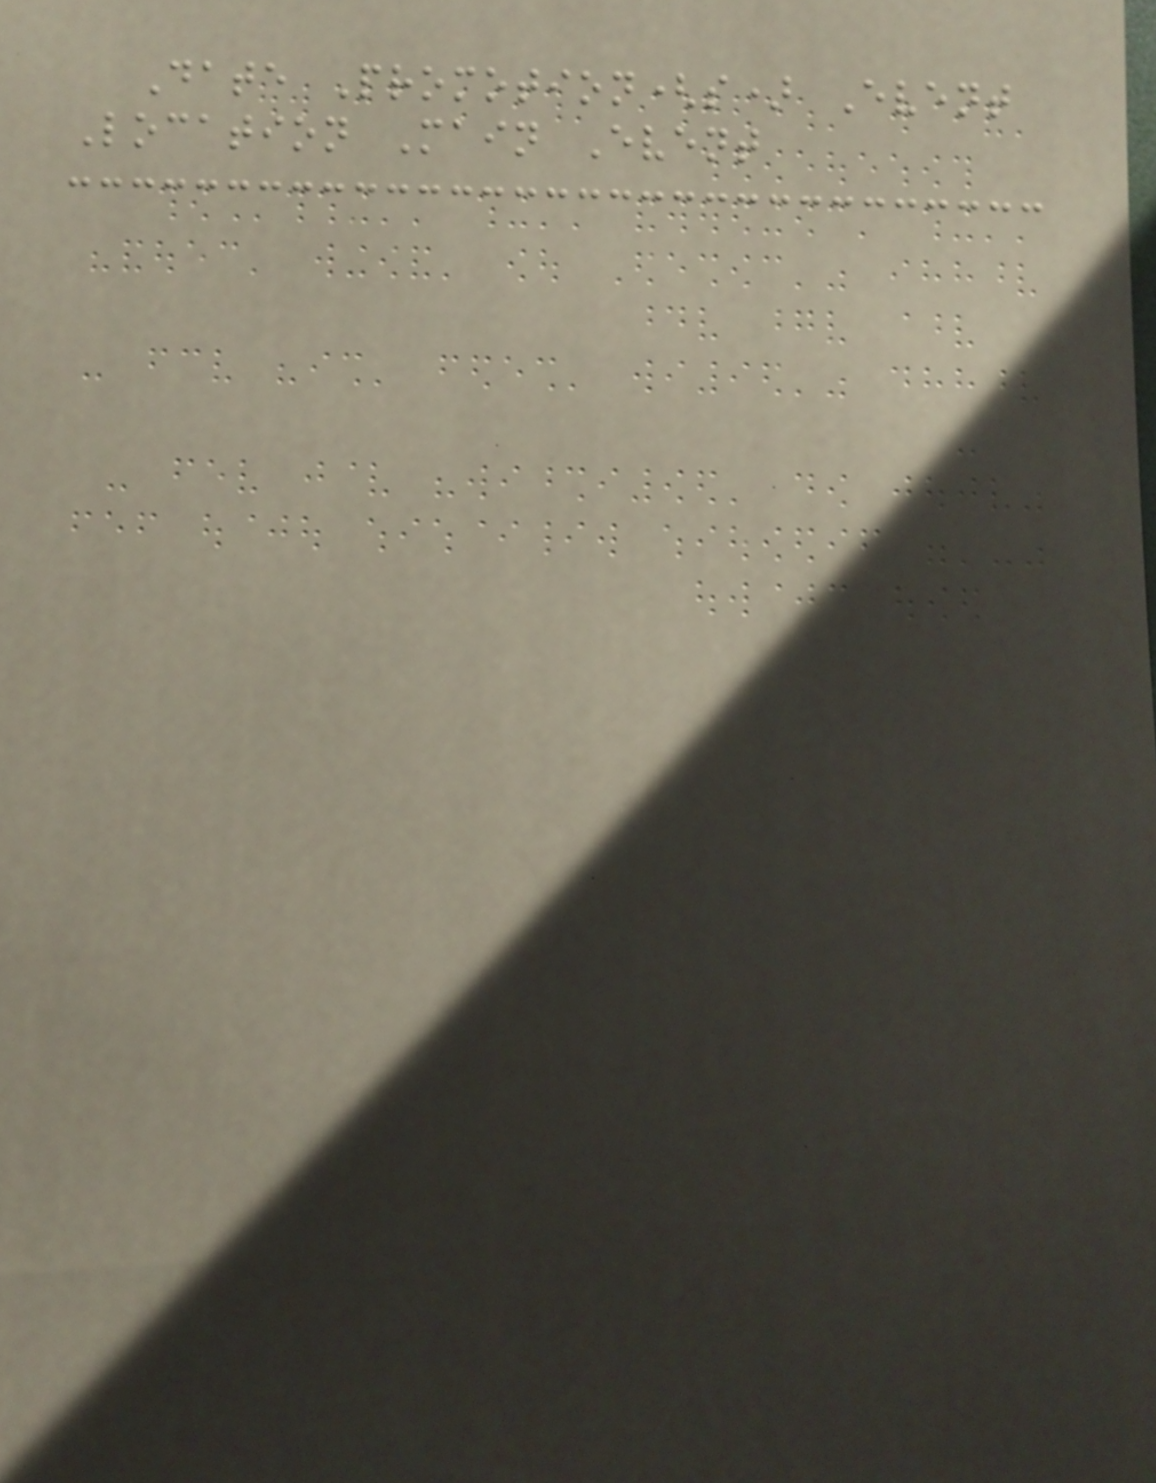Date Promotion(s) Event
Location Main Event
